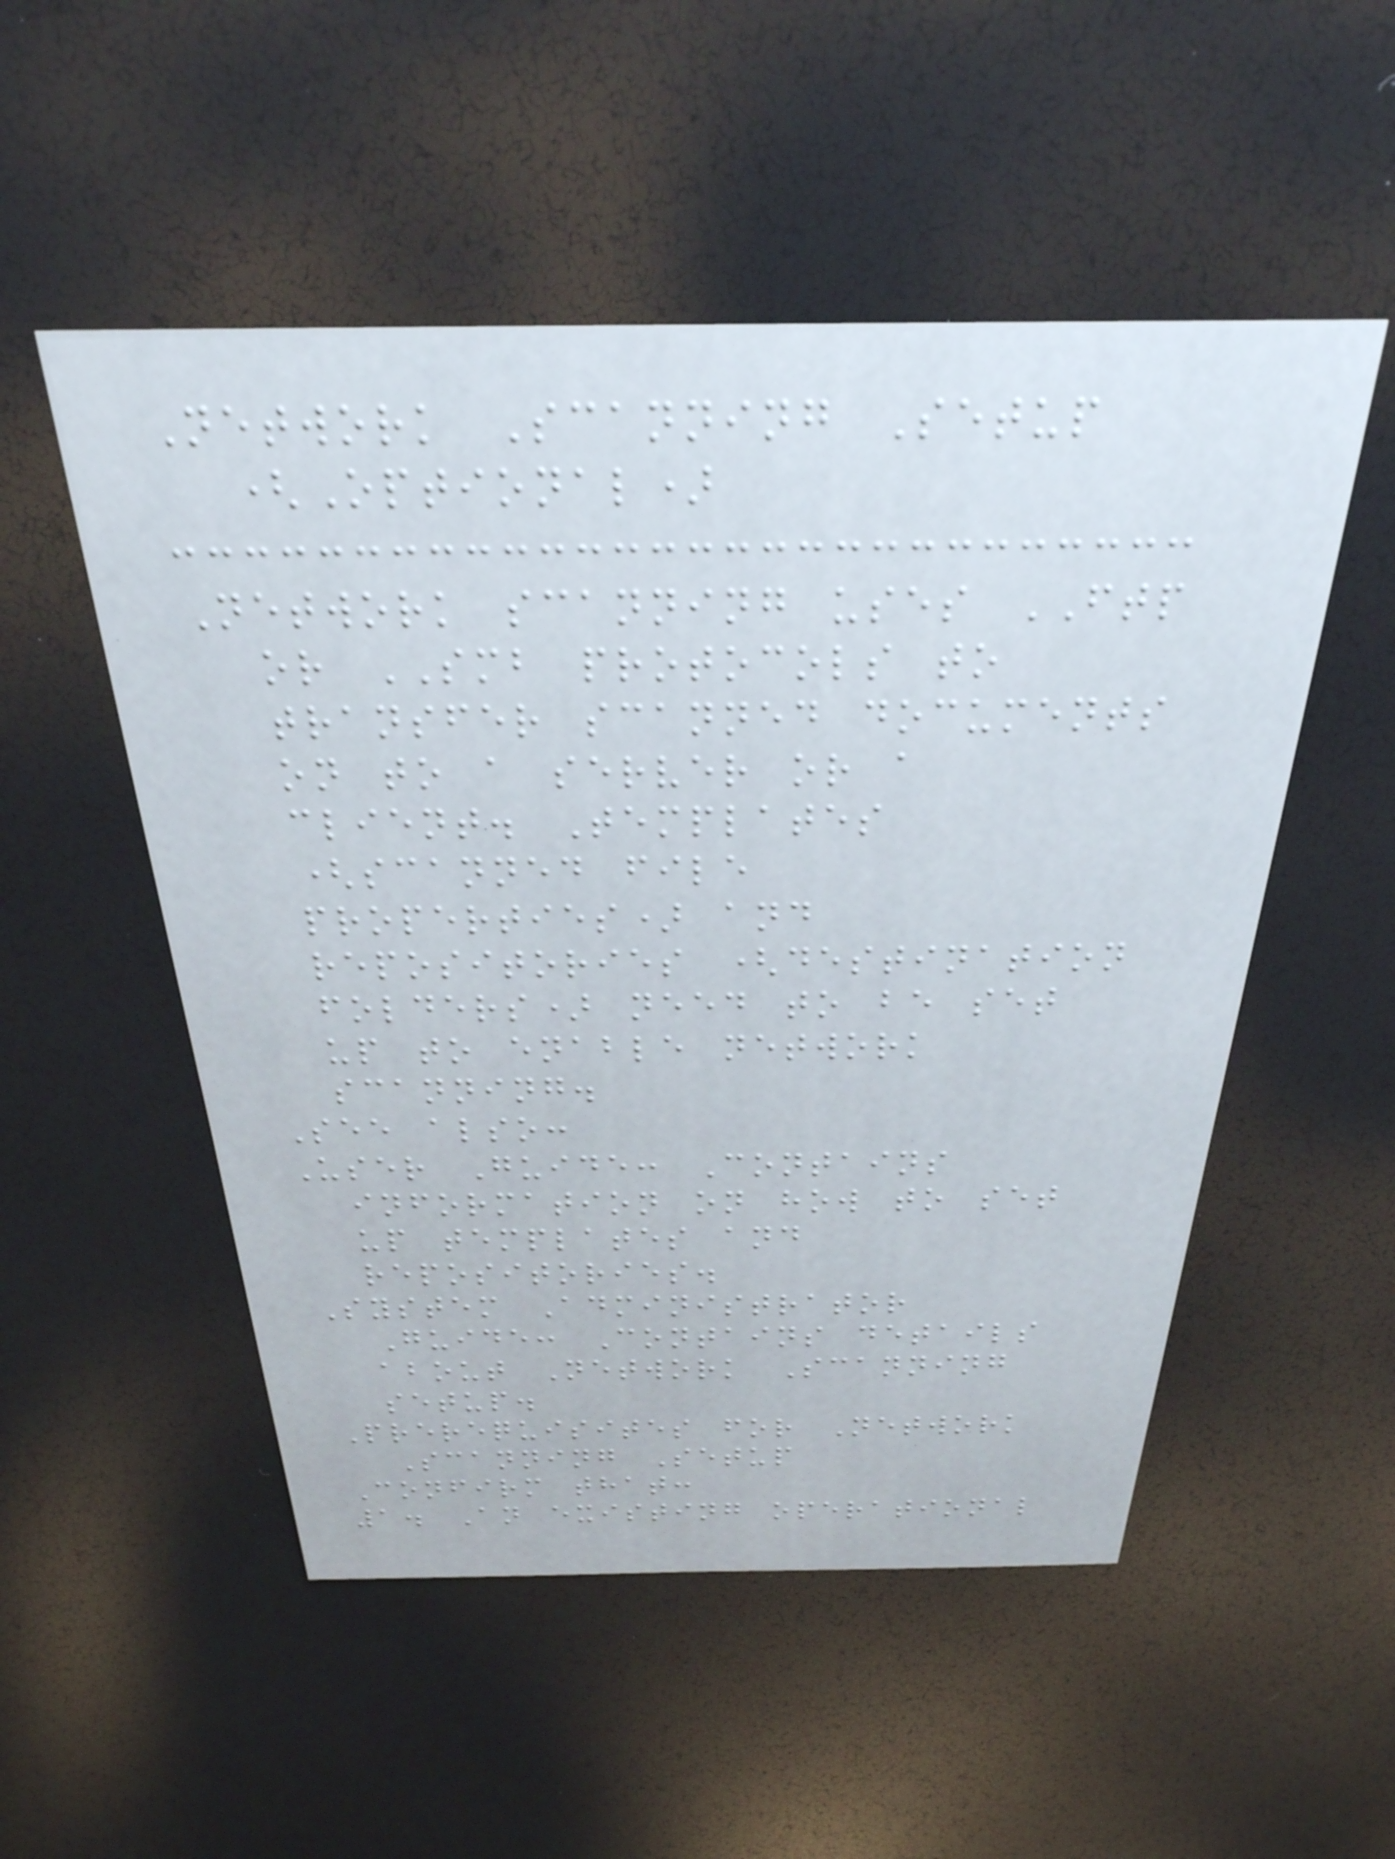Network Scanning Setup
(Optional)
Network scanning uses FTP
or SMB protocols to
transfer scanned documents
on to a server or a
client. Templates
(scanned file
properties) and
repositories (destination
folders) need to be set
up to enable network
scanning.
See also:
User Guide: Contains
information on how to set
up templates and
repositories.
System Administrator
Guide: Contains details
about Network Scanning
setup.
Prerequisites for Network
Scanning Setup
Confirm that:
1. An existing operational
